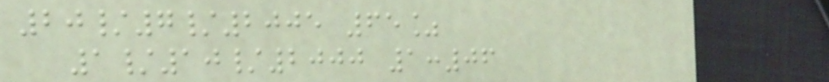20/7/2005 65%
1/10/2000 1:06
